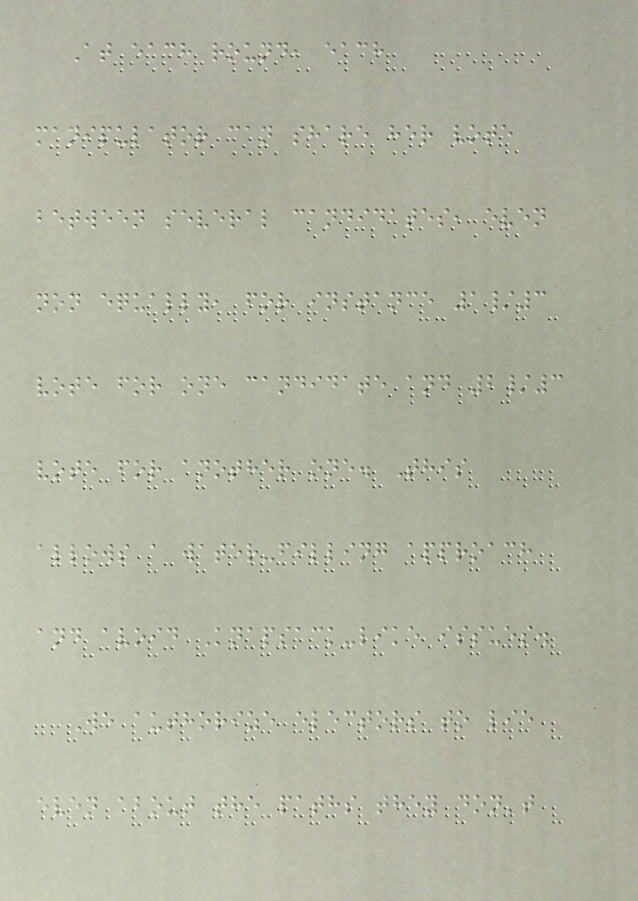At each round, each
manipulator can share her vote
between several candidates, even
non equally, for instance 1/3
vote for one candidate and 2/3
vote for another one. This
allows a water-filling approach
and avoid Knapsack-like issues.
We authorize electors to lie
even about the paths they don't
